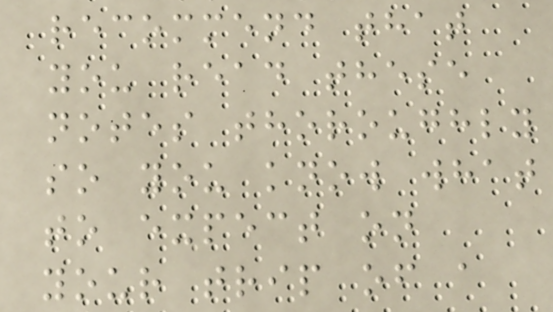recommend that
you read these
notes thoroughly
so you know what
to expect on
your trip of a
